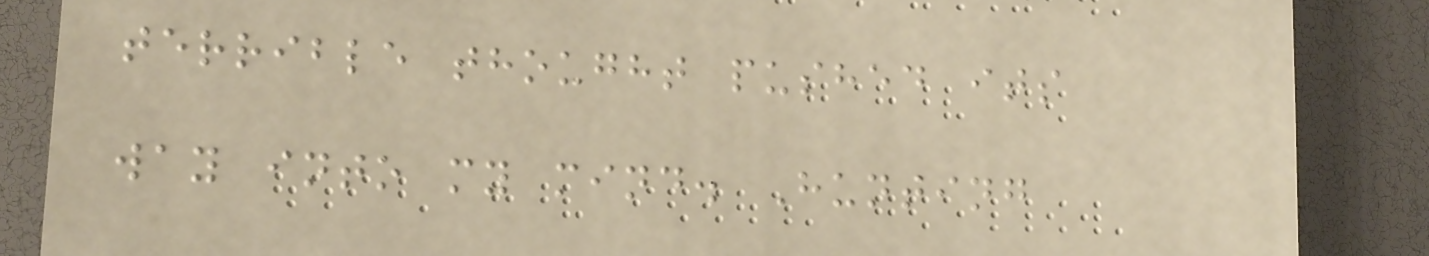terrible thought pushed its
way into my mind. Hunting
